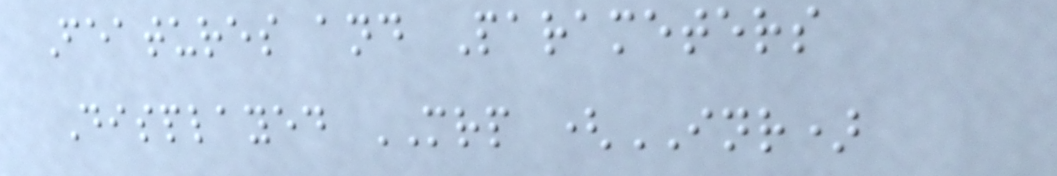Features and Parameters
Displayed MRP (INR)
